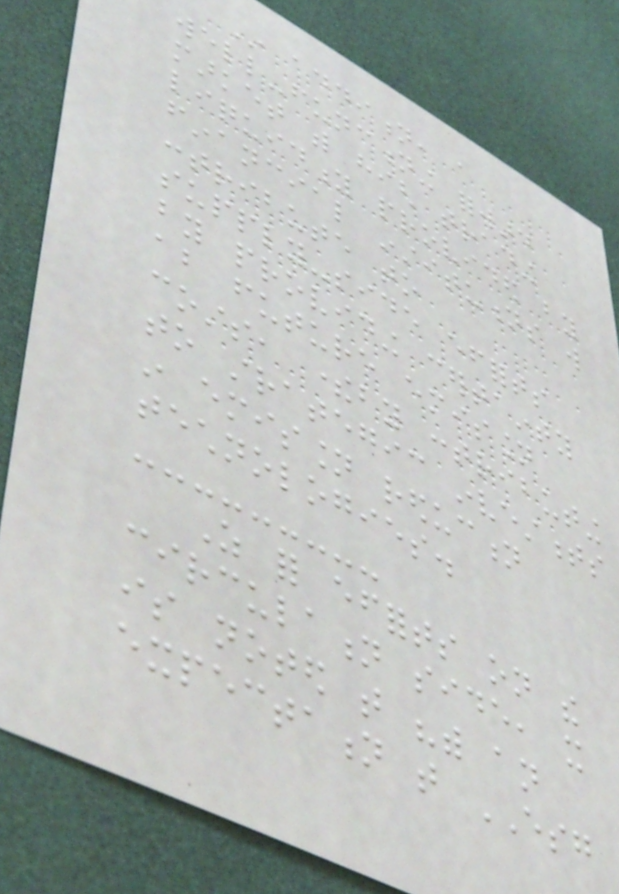In addition, a
well-functioning forward
market with high trading
liquidity provided by
financial institutions will
contribute to
supply-side efforts
by providing certainty
about future emission
costs, thereby contributing
to strategic investments
in emission reduction
technologies.
As for efforts on the
circulation side, it
is noted that "with an
expectation that ESG
